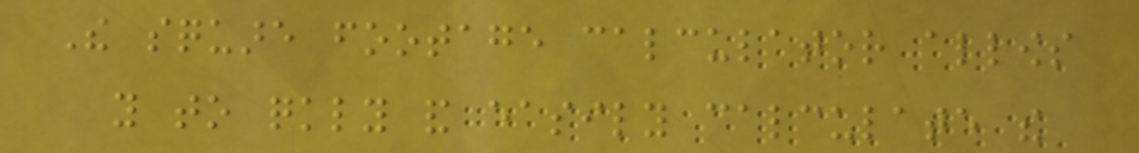The square footage calculator allows
you to quickly and easily calculate the
